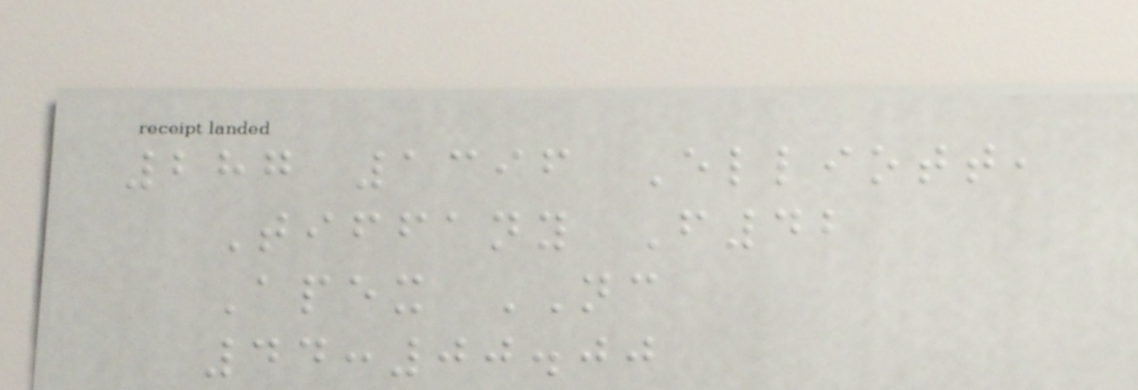287 1396 Elliott,
Tiffany F42
Apex NC
44:00.00
